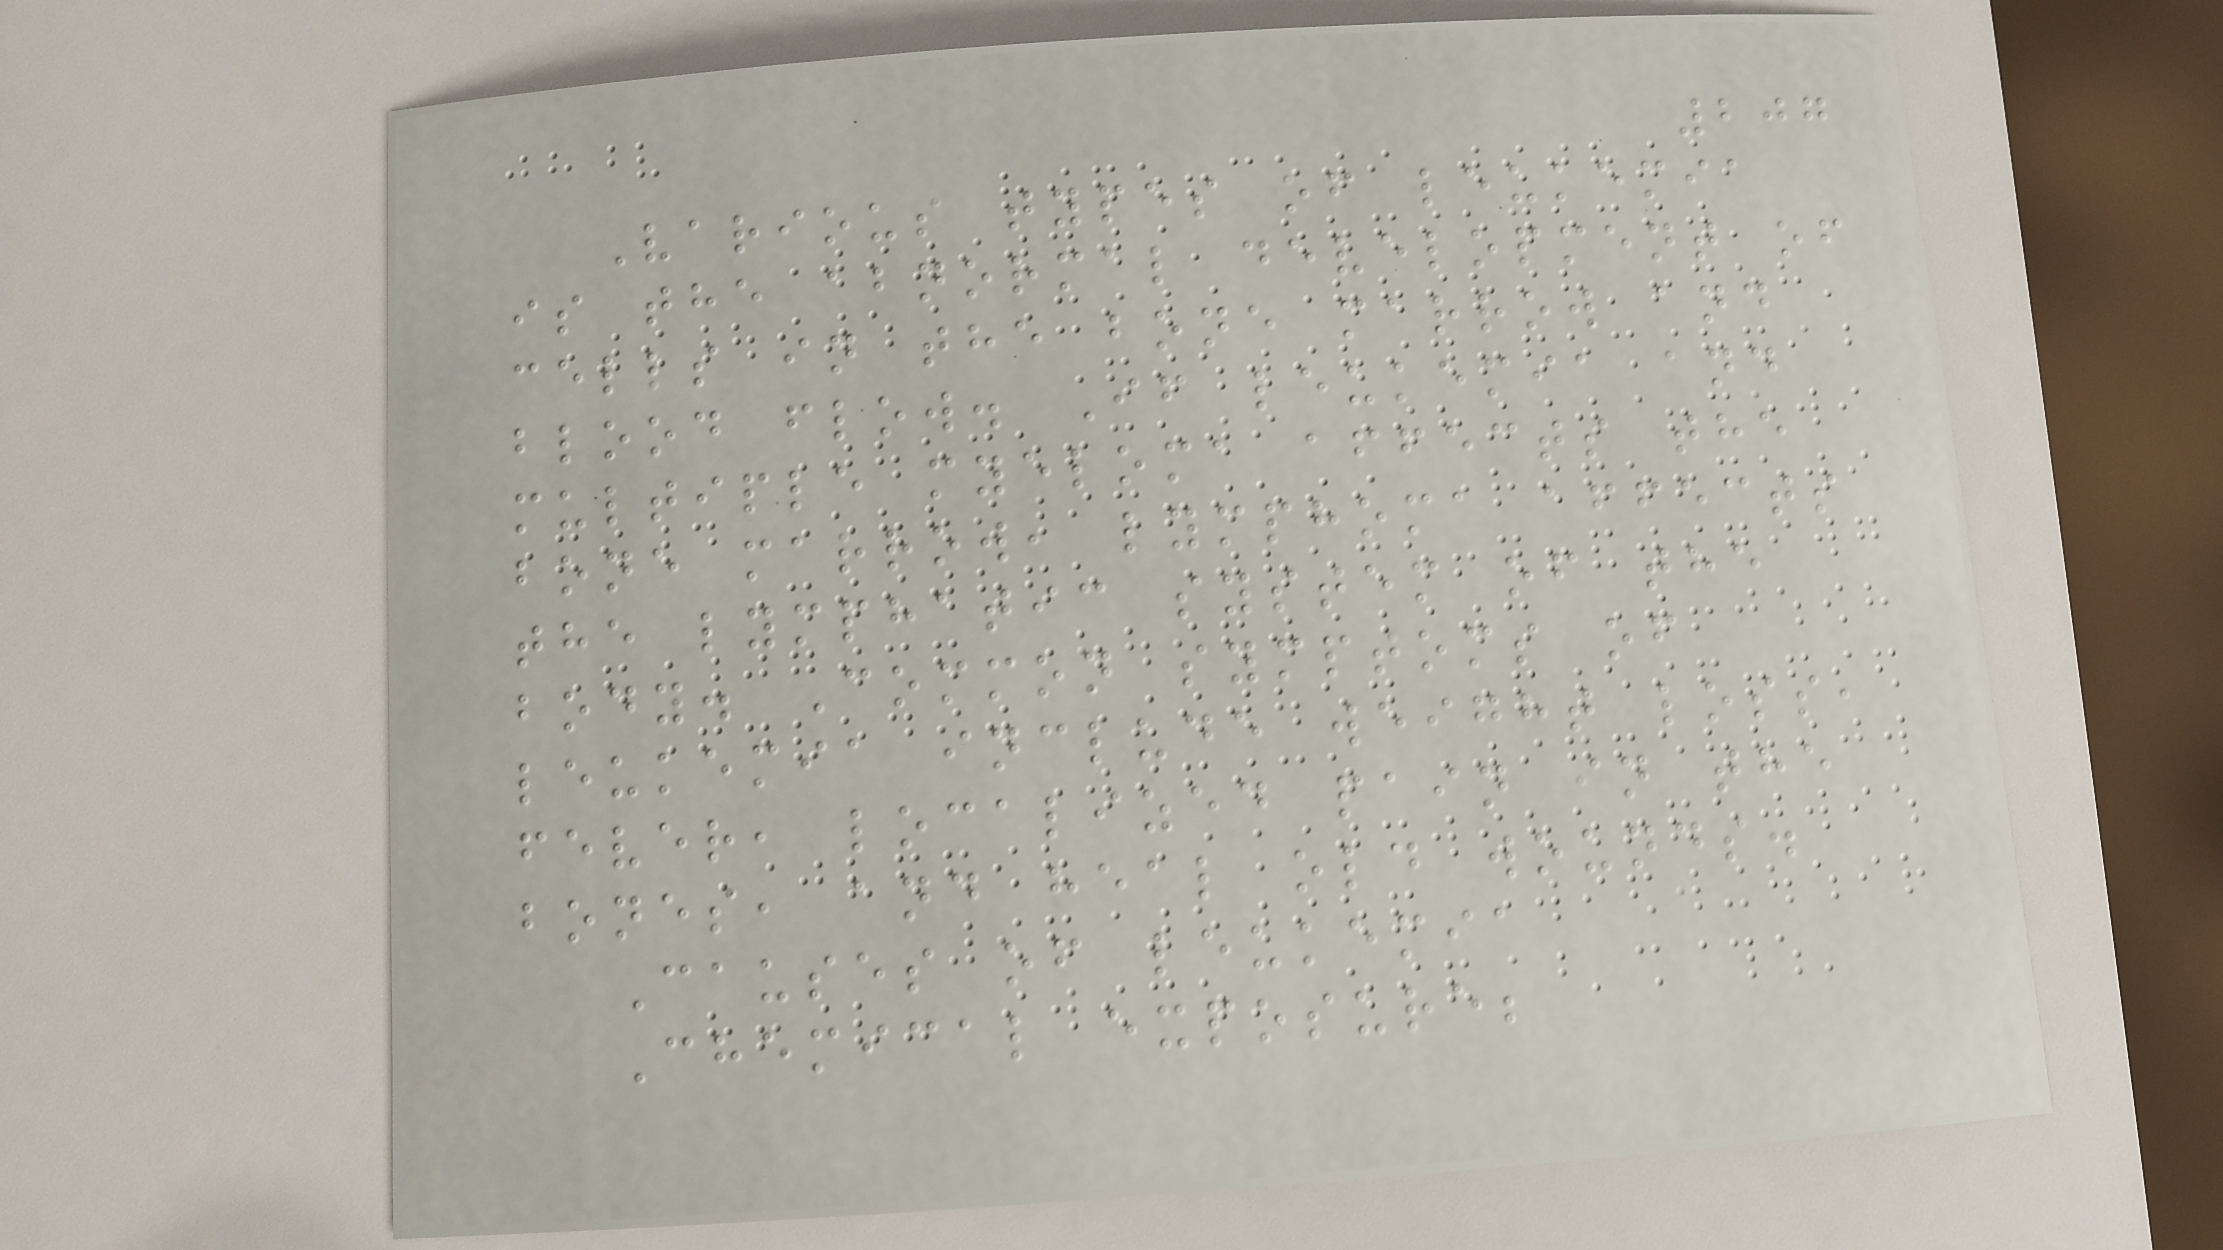207
Various types of leukemia
is the abnormal development of
cells in the bone marrow and
blood flow. If leukemia and
multiple myeloma affects the
bone marrow, lymphoma affects
the lymphatic system of the
body. Common symptoms of
leukemia include weight loss,
fever, localized pain in the
bones, and heal old wounds.
Causes of leukemia
Chemical exposure;
